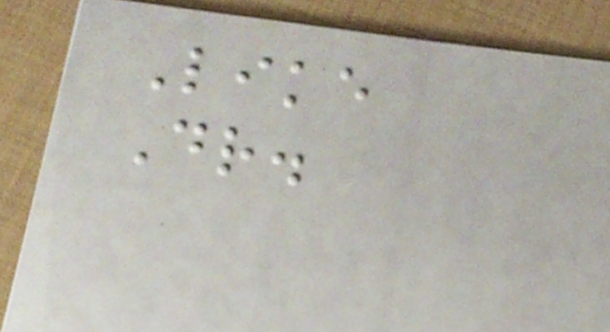Like
Dr.
